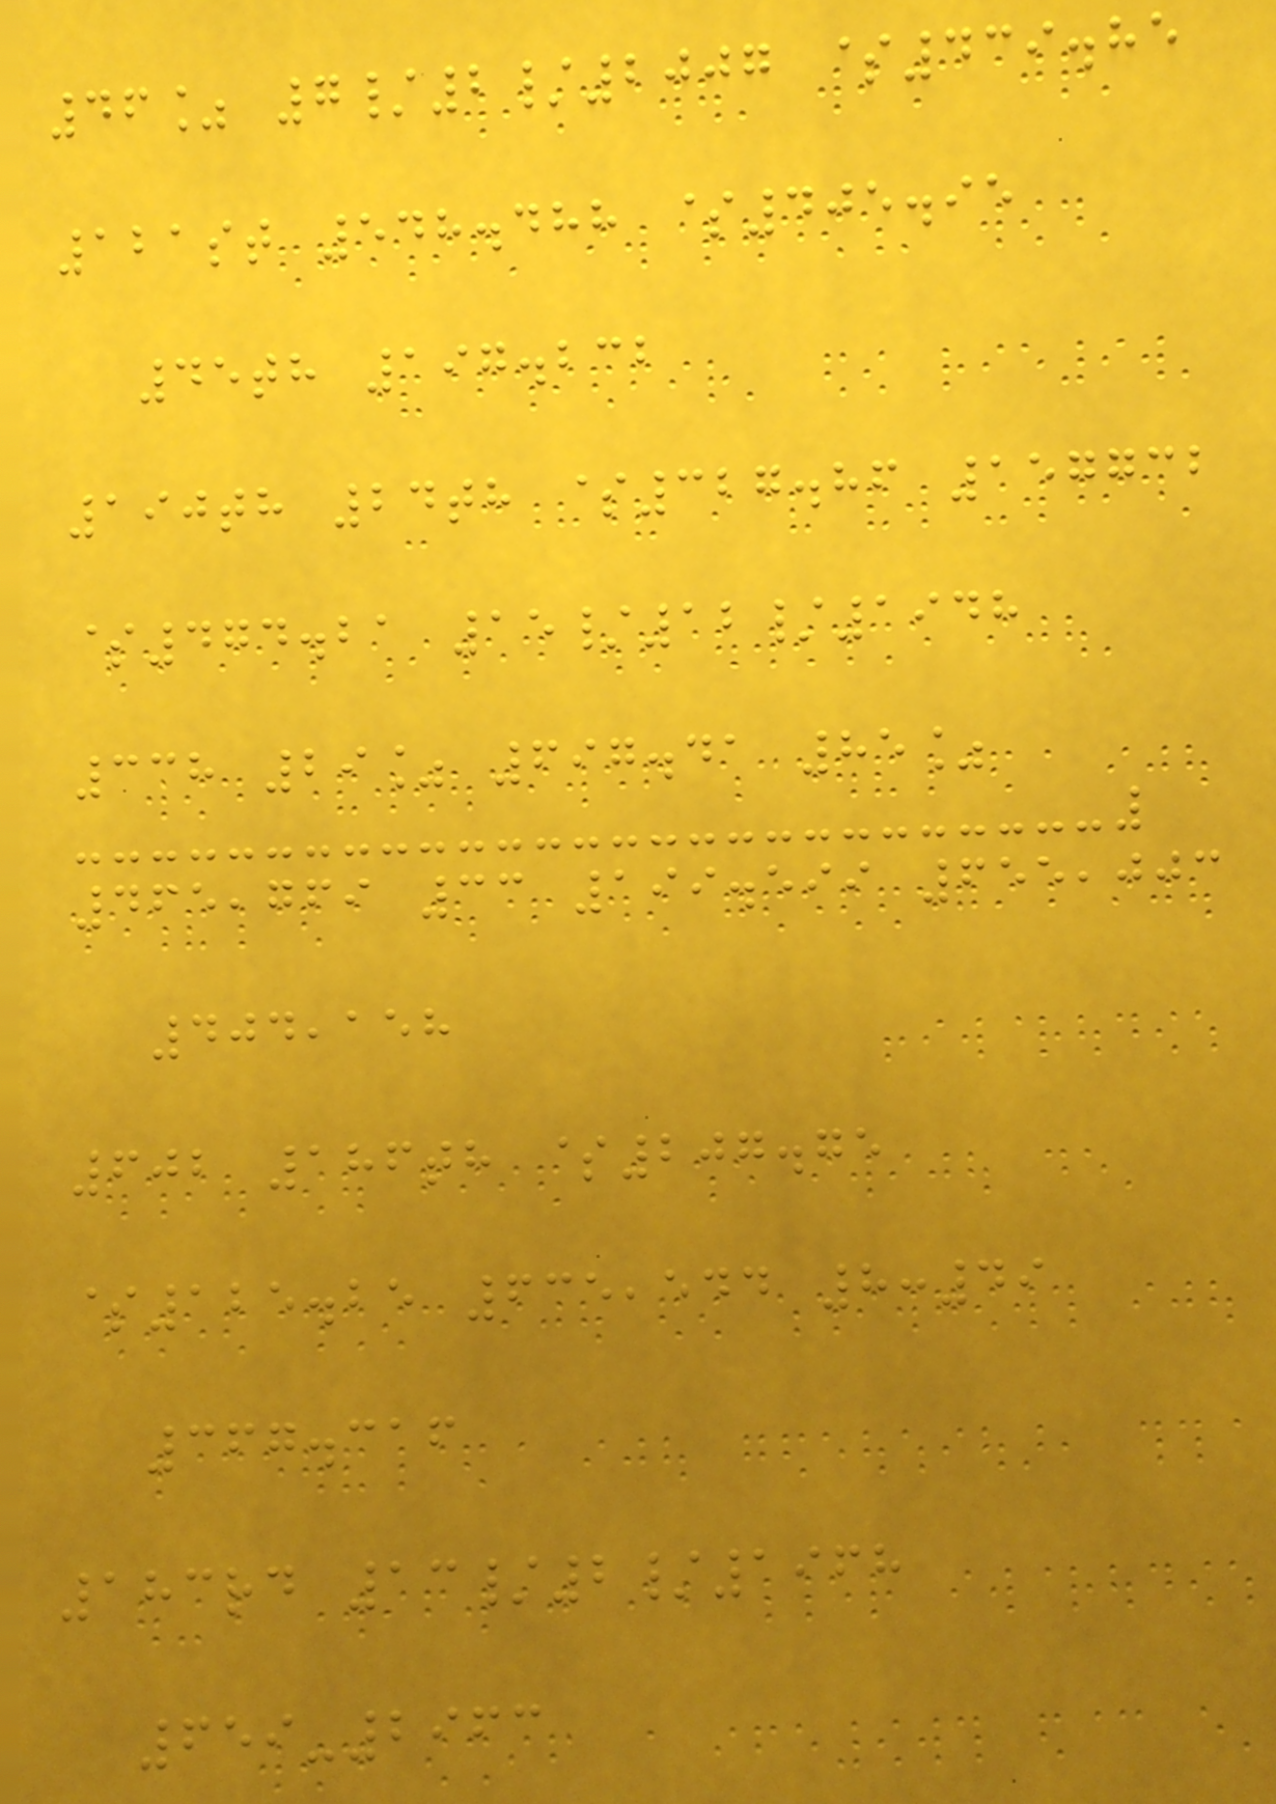46% 7/2/2007 $439.85
121st 548.488 $405.95
45th 197.232
190th 24th $327.86 157732
$474.21 15/12/1948
338 29% 697.41 85%
465,769 33 199.599 655,003
404,158
602 186th $207.75
$125.25 635,544 8:49
367.316
183rd 13/2/1968
659-2963
